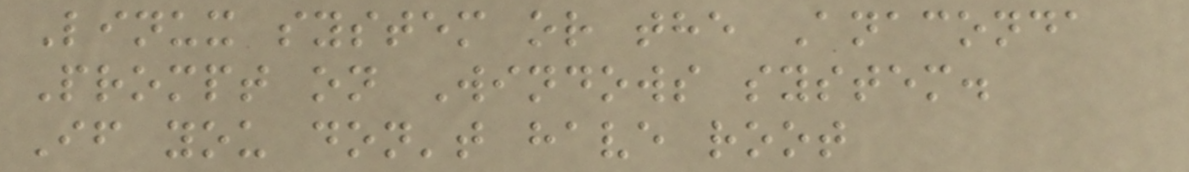Linux system or the Anaconda
Prompt on Windows system.
If you don't have root
